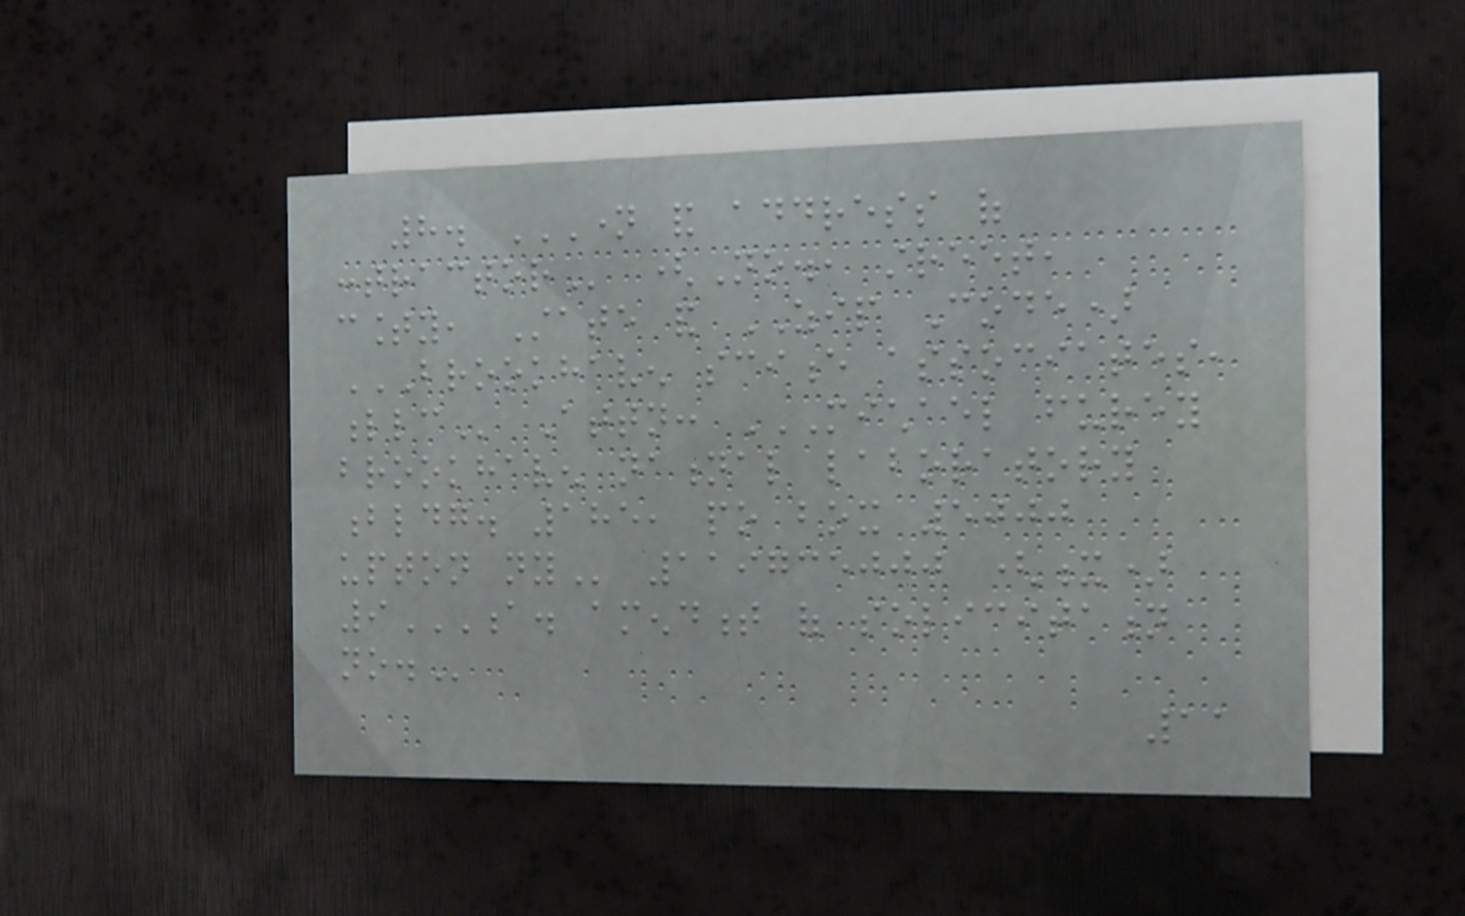8. NAME AND ADDRESS OF
CONTRACTOR (No., street,
county, State and ZIP Code)
BROOKHAVEN SCIENCE ASSOCIATES,
LLC Attn: MICHAEL FUREY
BROOKHAVEN NATIONAL LABORATORY
BLDG. 185, PO BOX 5000
UPTON NY 119735000 (x)
9A. AMENDMENT OF SOLICITATION
NO.
11
